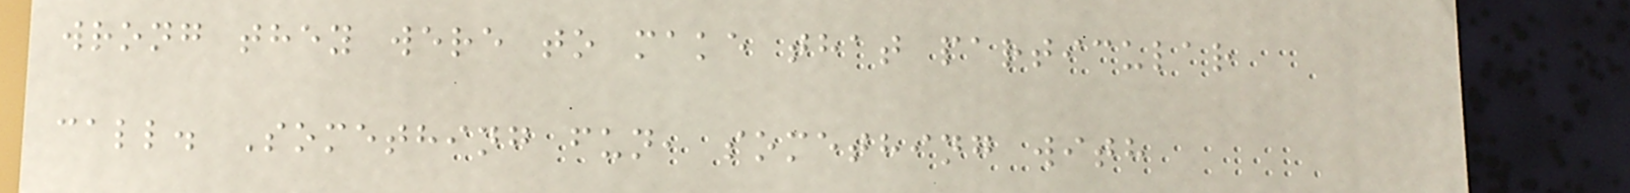wrong they were to make that particular
call. Something fun, something with
